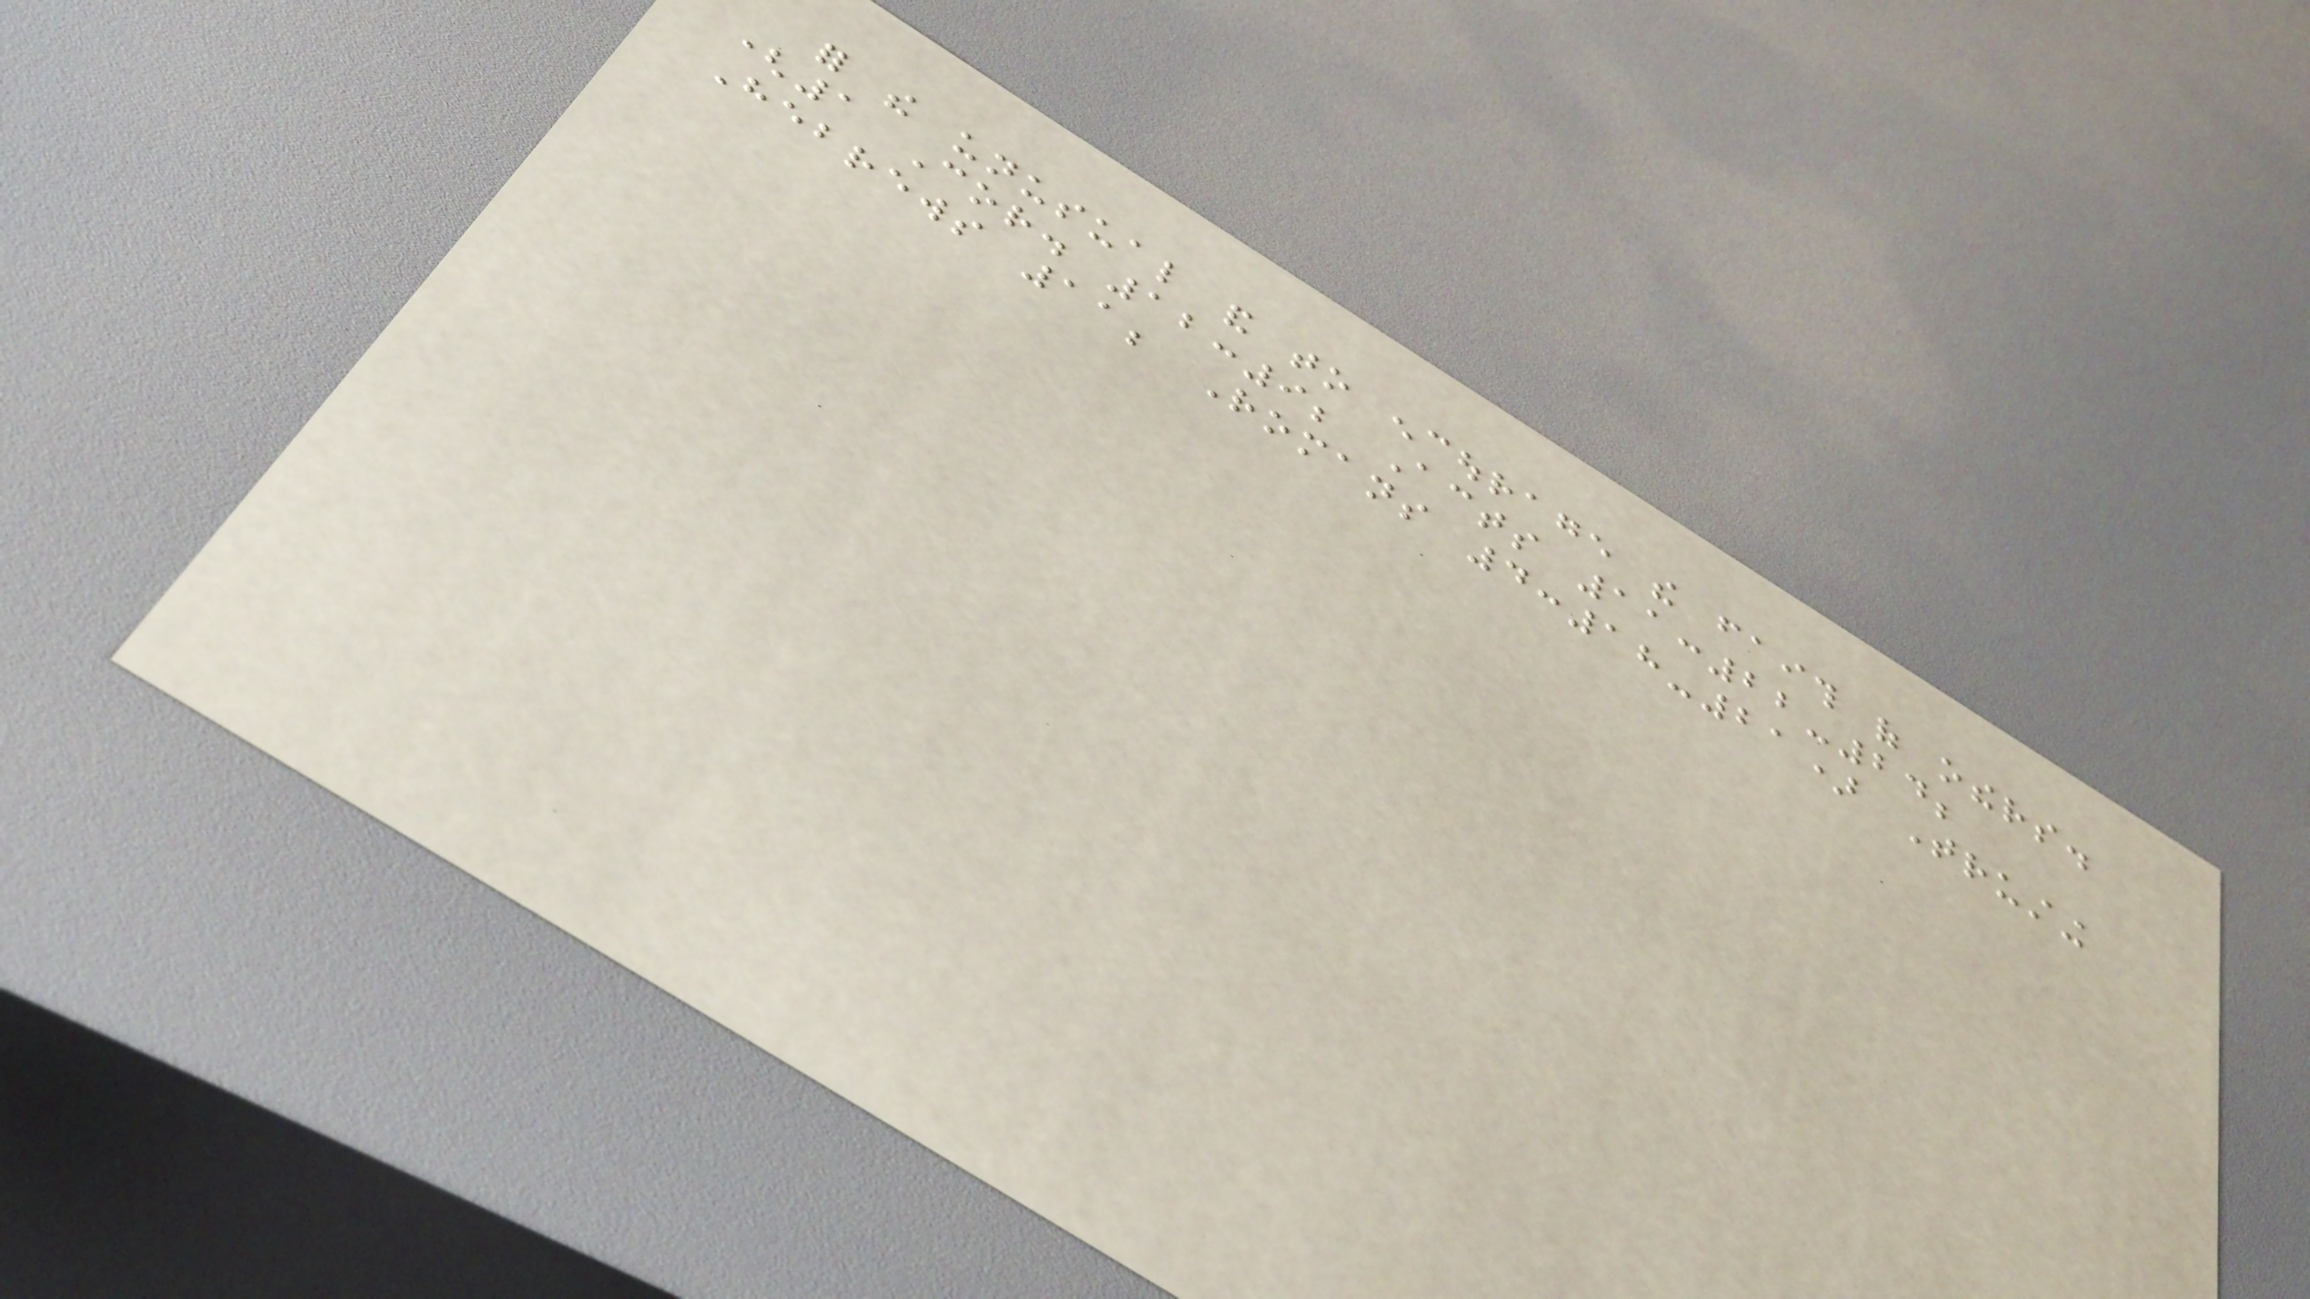for the unusual and to encourage the faith of others.
(1 Cor. 12:9; Acts 11:22-24;
Hebrews 11; Romans 4:18-21) Trusting
